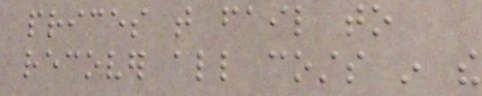prices that fail to
recover all costs in the
